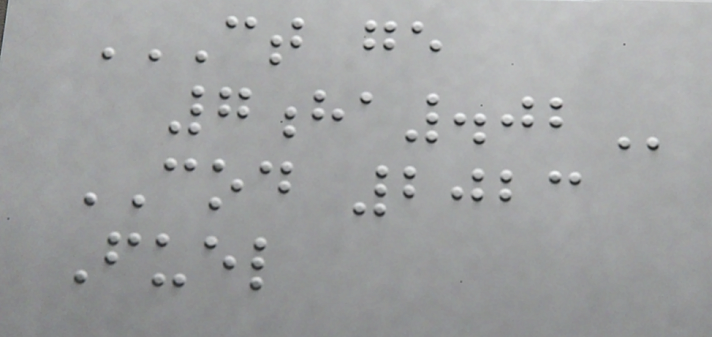CT GE
7HA.02
COD 2023
Fuel
